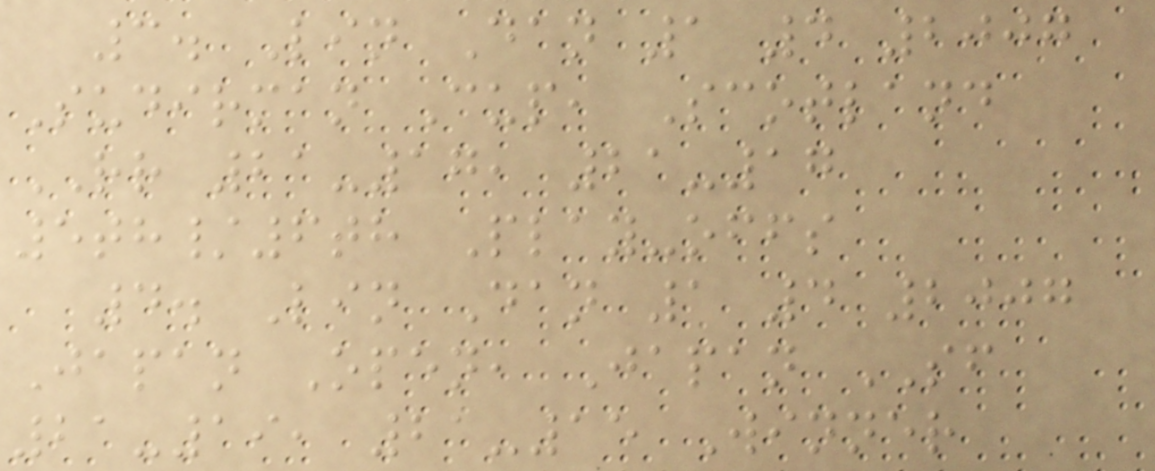3. Lin Dan 1 4 2007
Sudirman Cup, Scotland
RR 21-17, 21-17
5th/6th Play-offs
4. Lin Dan 1 4 2007
Japan Open, Japan SF
21-19, 21-15 Winner
